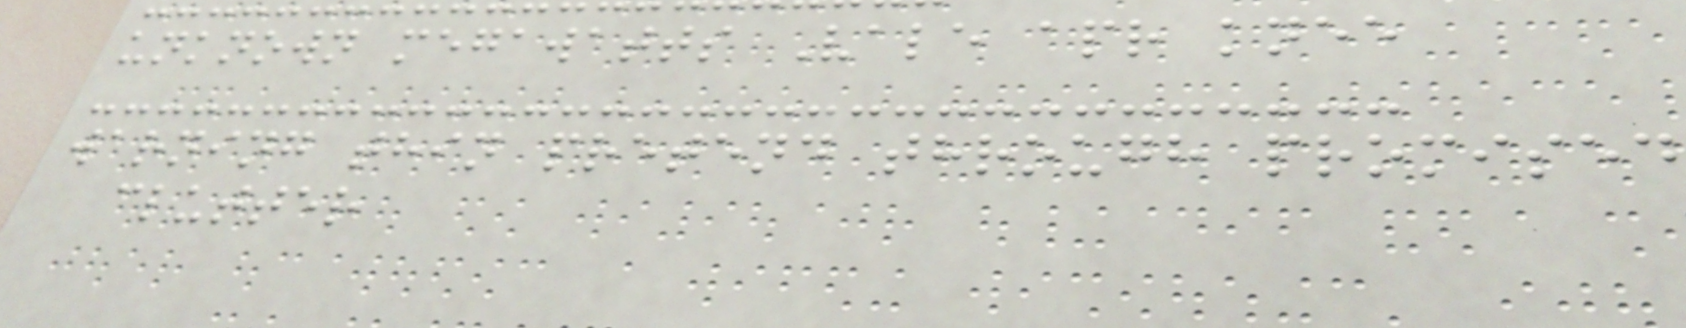unknown megawatts Vale apr knee
warning thin pretend through promised
clutter
